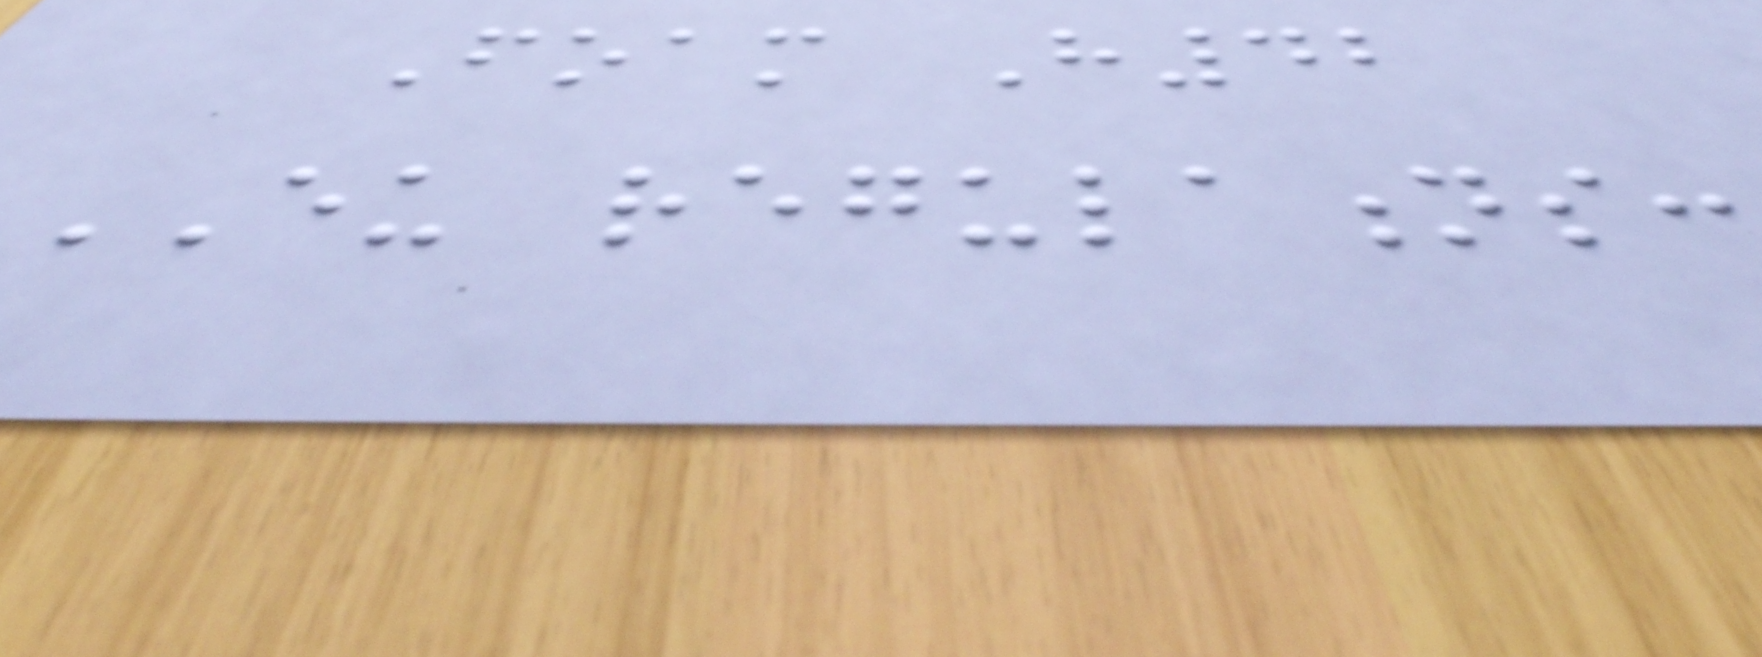Foam H42
EU regulations:
